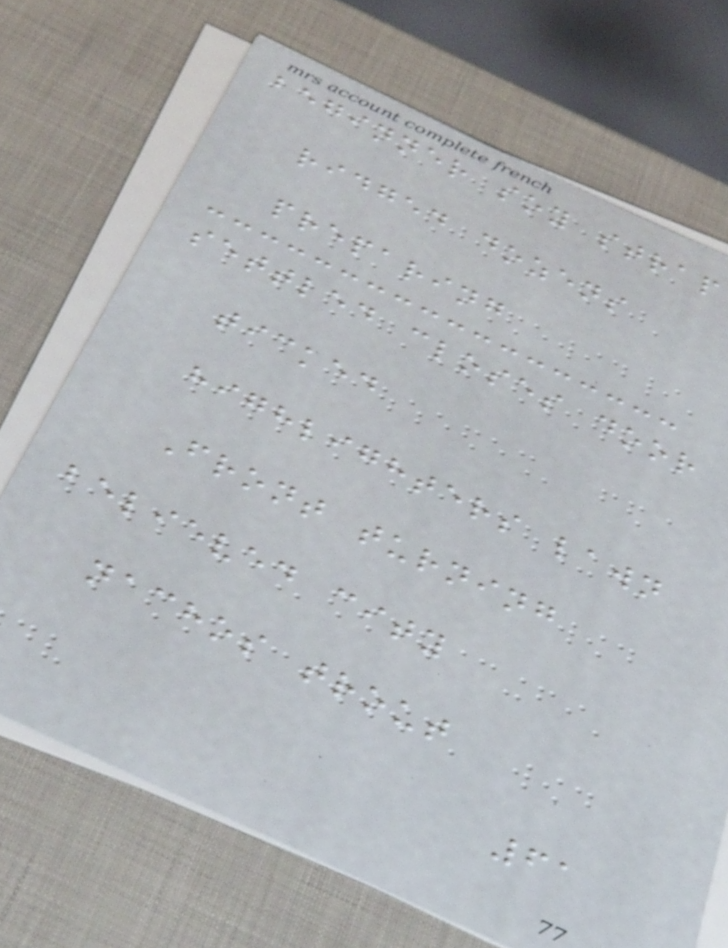beginner soy strap
ridged dozens
preparing
settled closes door
ticked
highlighters lawn
Front turning
believed city
nachos trout
61
